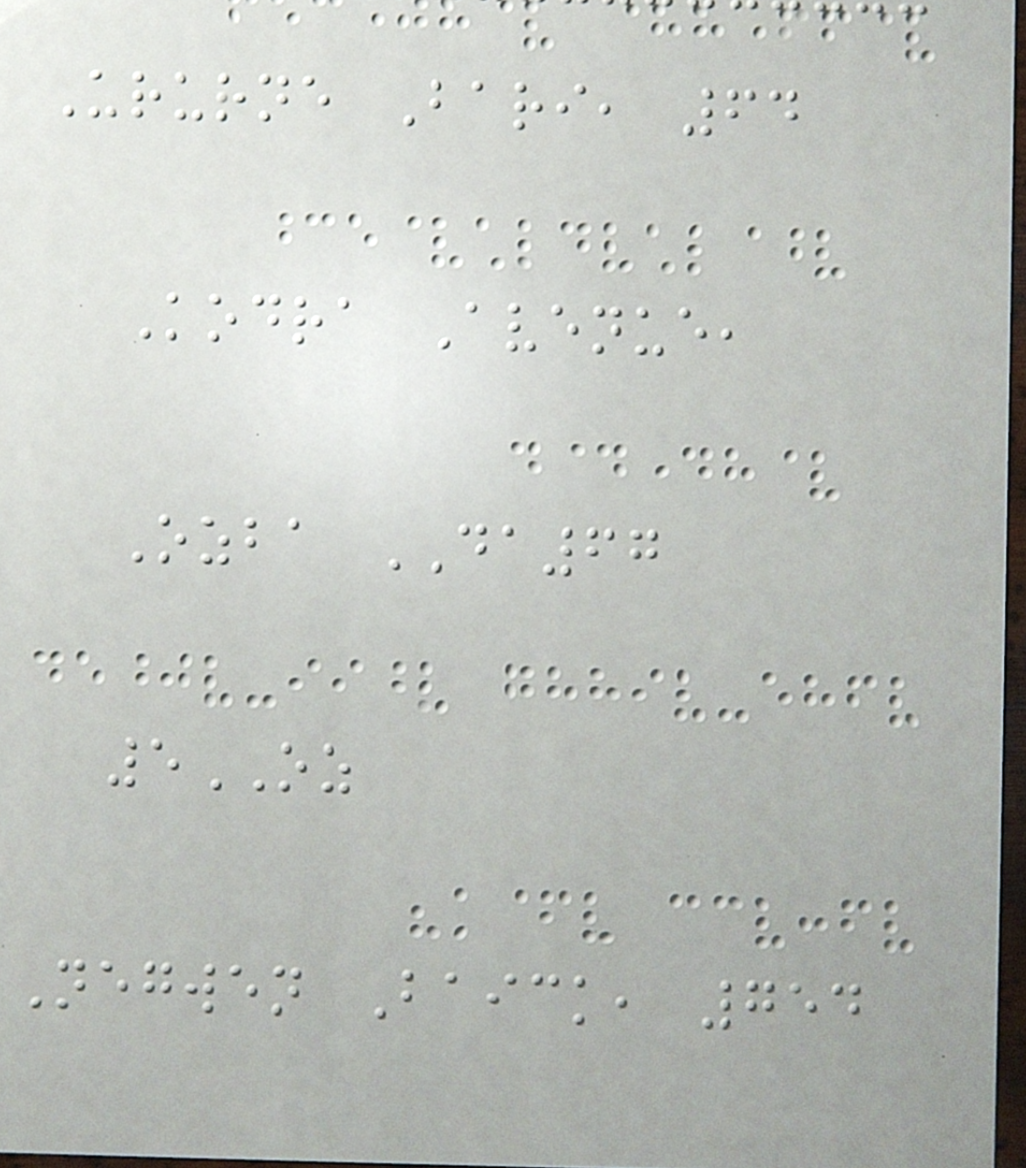Ururne Bari, 64
Kodra Avenue,
Ozba DA67
5OZ
Negwen Baick, 754
